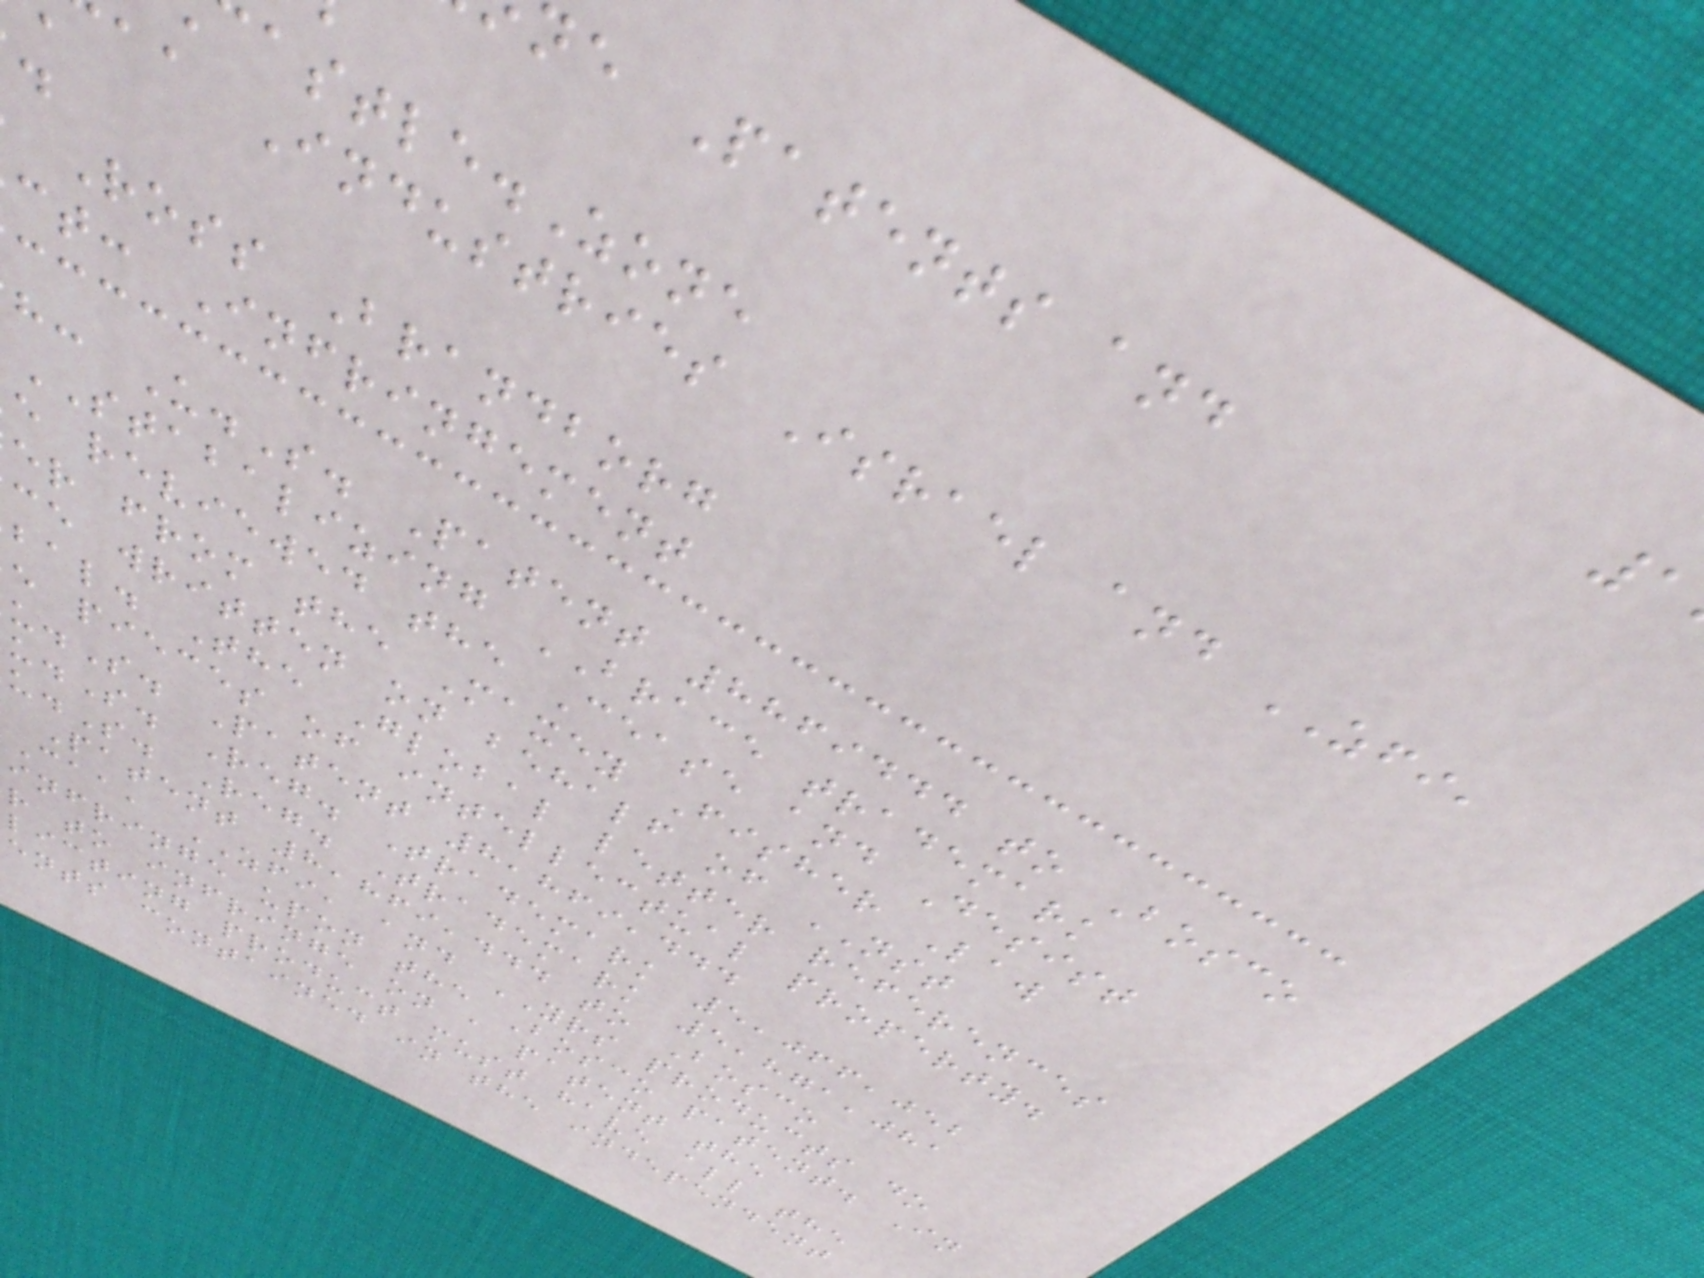ne Patents and
astle.Zone
aa Industries Israel and ZFI,
Ross Brandborg
ct: Infringement
h: U.S. Patent 8869444 to Bosco
STABALIZING BRACE trademark
e reviewed the Cease and Desist
er from the Maxey Fisher Law
ce written on behalf of NST
bal. The Global letter references
e pieces of intellectual property.
.S. Patent 8,869,444
.S. Reg. Trademark 5,066,052
.S. Reg. Trademark 5,871,081
Patent 8,869,444 to Bosco
caa, ZFI, and YRS products do
infringe upon the Bosco patent. In
r to infringe on a patent the
licting product must have all the
ents contained in the independent
